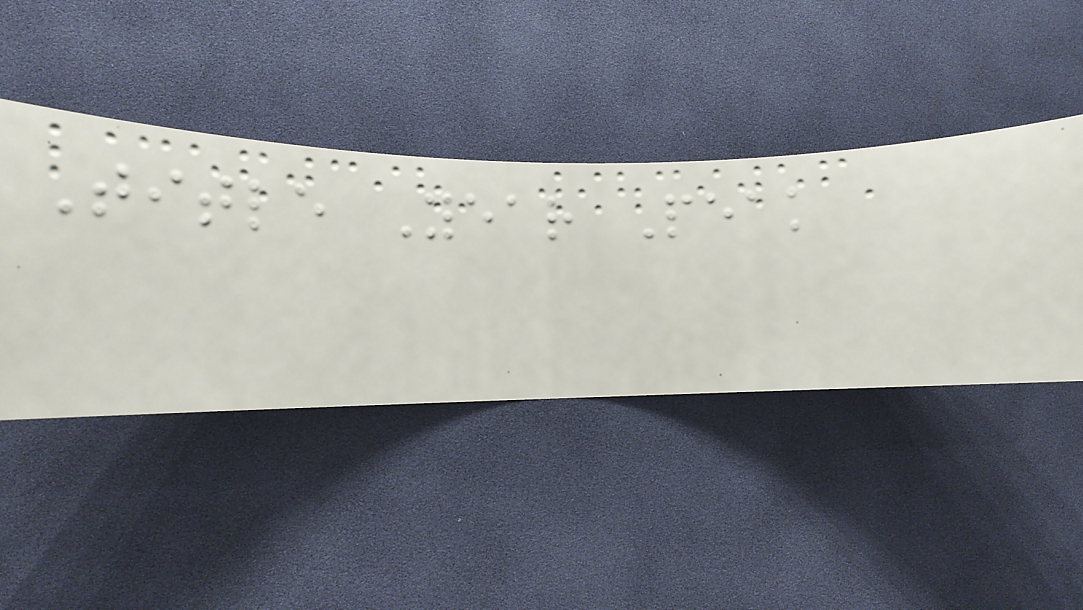Title Year Peak
